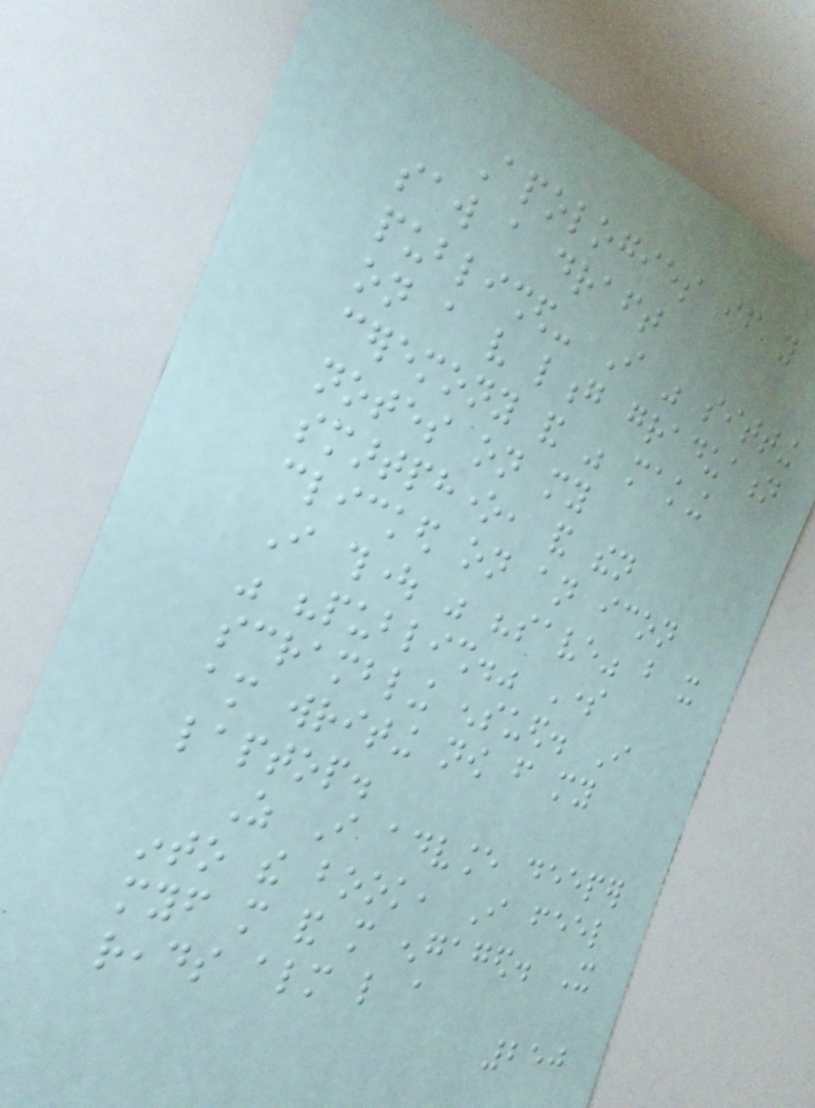Apologies if you
saw a draft
published- I was sitting
on a very long graduation
ceremony and was making
notes on my
smartphone, and then
clicked on an icon
I thought was "save" but it
was "publish." Some
scrambling ensued. I
am writing now from my
laptop.
As I advance deeper
into the book, I feel
myself more and more engaged. It
reads almost like a
250
